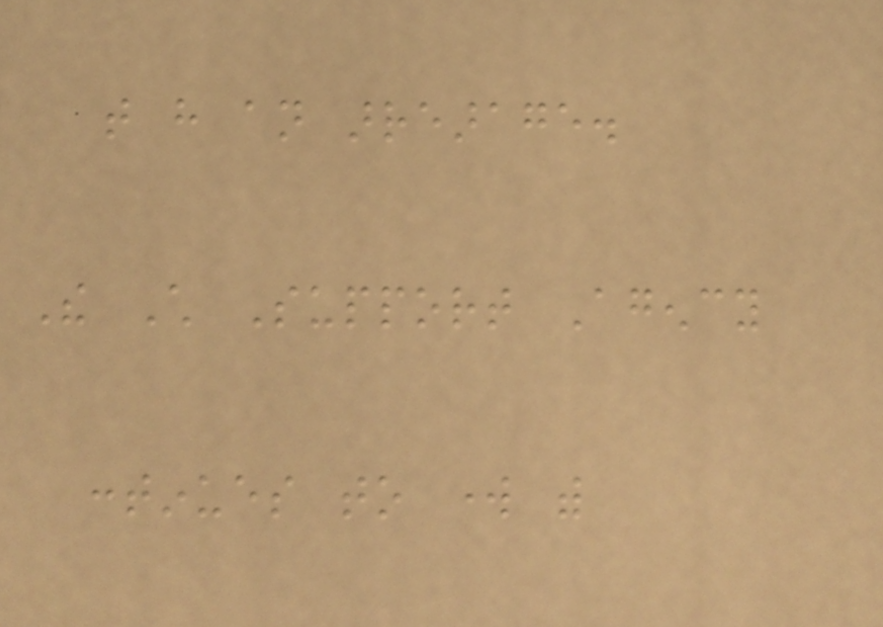that have an arrearage.
The Child Support Agency
continues to work with
